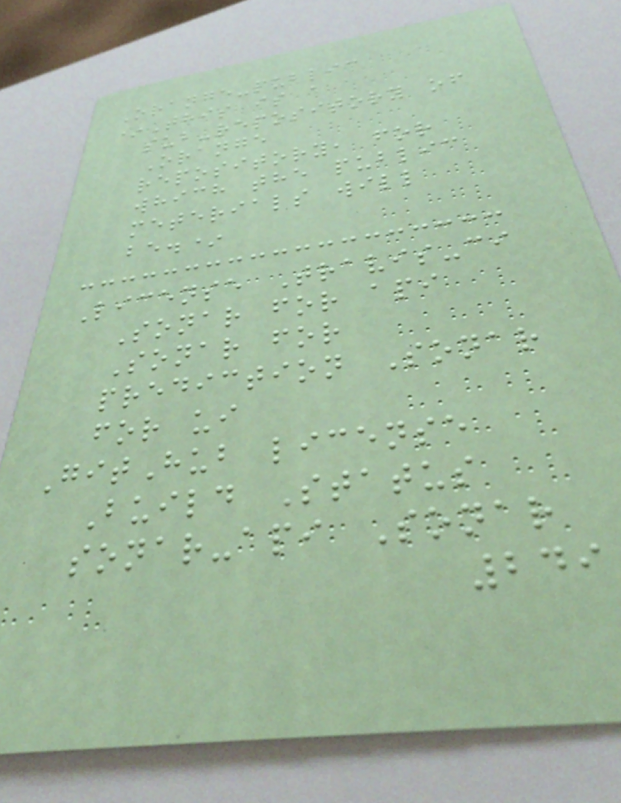Orange-public
*This is a
sub-repository of
Orange
repository, for
which the public
meterials will
be.*
License Travis-ci
Sonar for api
Sonar for
prediction Sonar
for ui
GitHub license
Build Status
sonar-api Sonar
249
